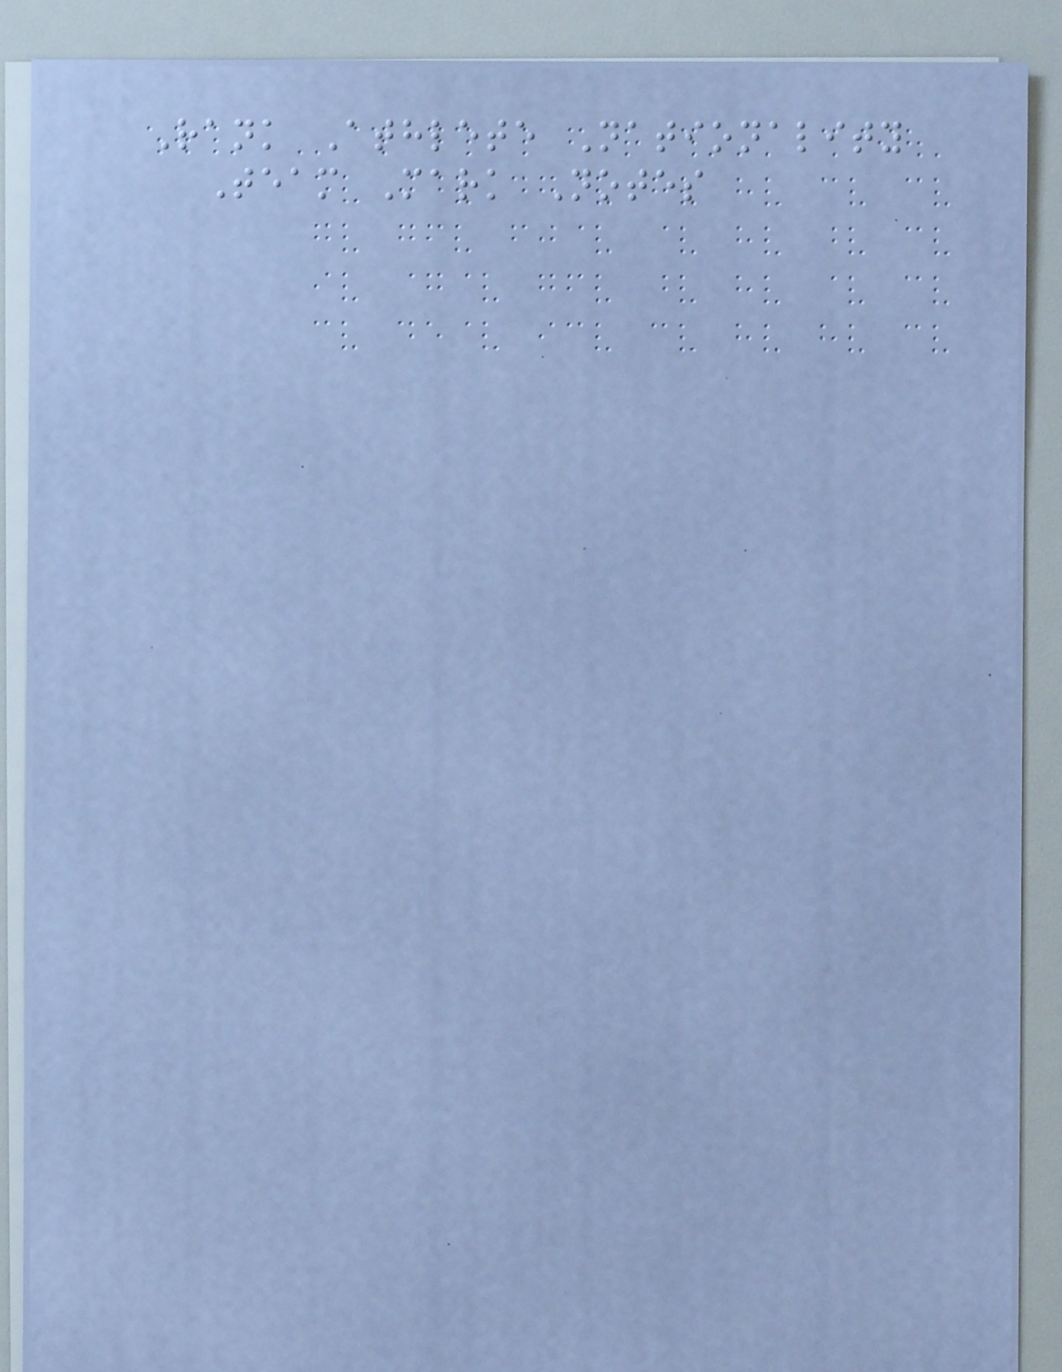Rank Athlete Nationality
Team Mark Notes
